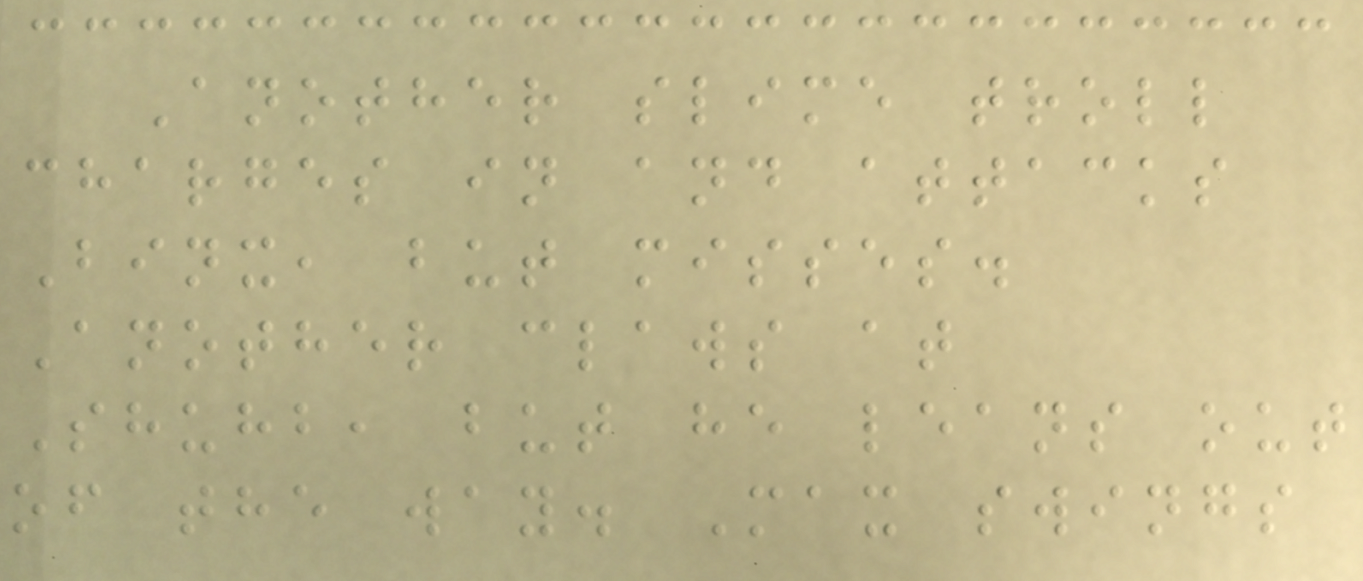Another slime troll
charges in and attacks
Binx, but misses.
Another claws at
Shuhb, but he leans out
of the way. Max swings
